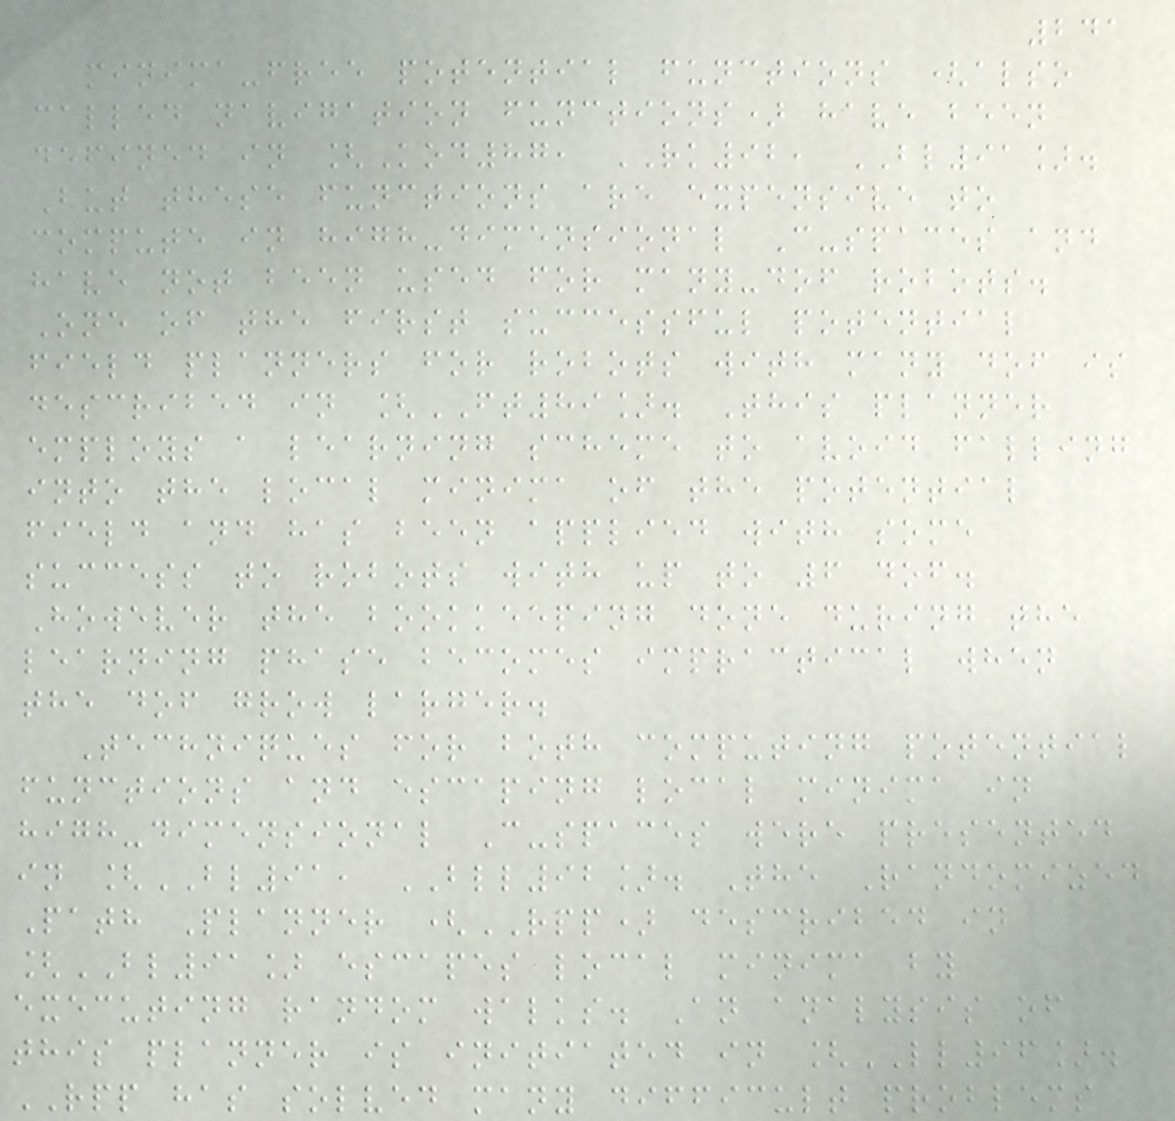241
minima-free potential functions (also
called navigation functions) have been
defined in [Kod87, RK92, BL91].
But these functions are expensive to
compute in high-dimensional C-spaces and
have not been used for many-dof robots.
One of the first successful potential
field planners for robots with many dof is
described in [FT89]. This planner
employs a learning scheme to avoid falling
into the local minima of the potential
field and has been applied with some
success to robots with up to 6 dof.
However the bookkeeping done during the
learning phase becomes impractical when
the dof grow larger.
Techniques for both computing potential
functions and escaping local minima in
high-dimensional C-spaces were presented
in [BL91, BLL92]. The Randomized
Path Planner (RPP) described in
[BL91] escapes local minima by
executing random walks. An analysis of
this planner is initiated in [LL96].
RPP has solved many difficult problems
